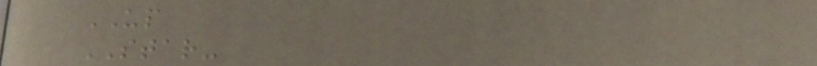UP
STAR-
